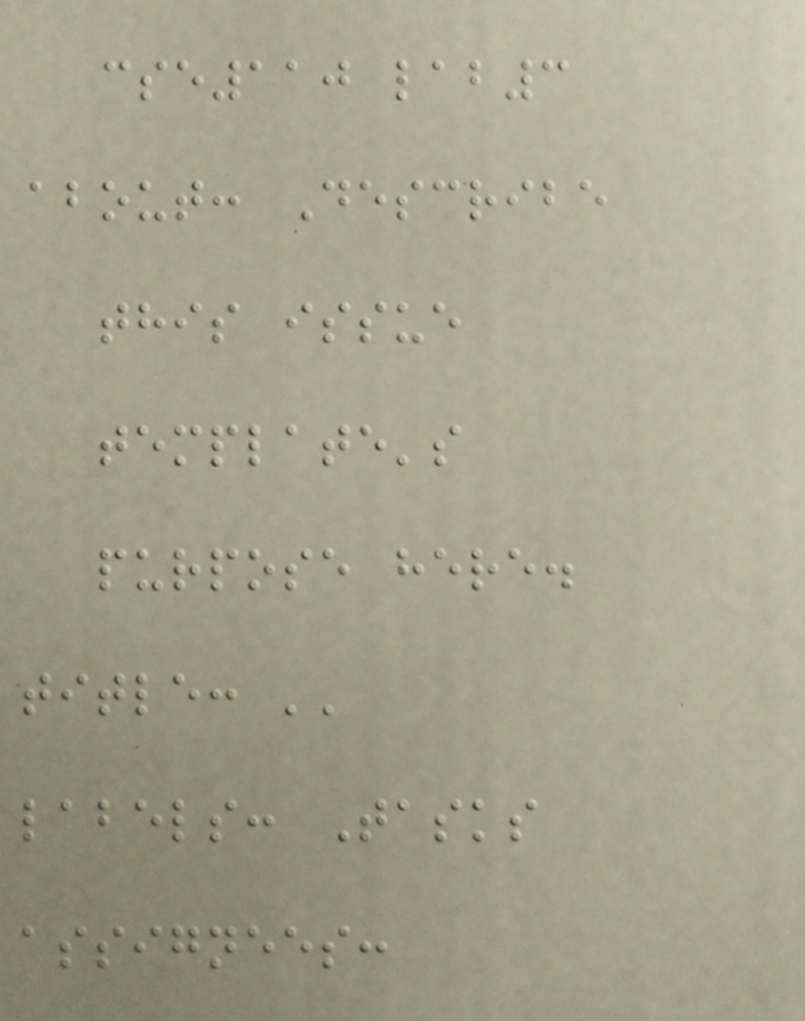cse110 lab3
about: Describe
this issue
template's
purpose here.
title: ''
labels: Tasks
assignees:
